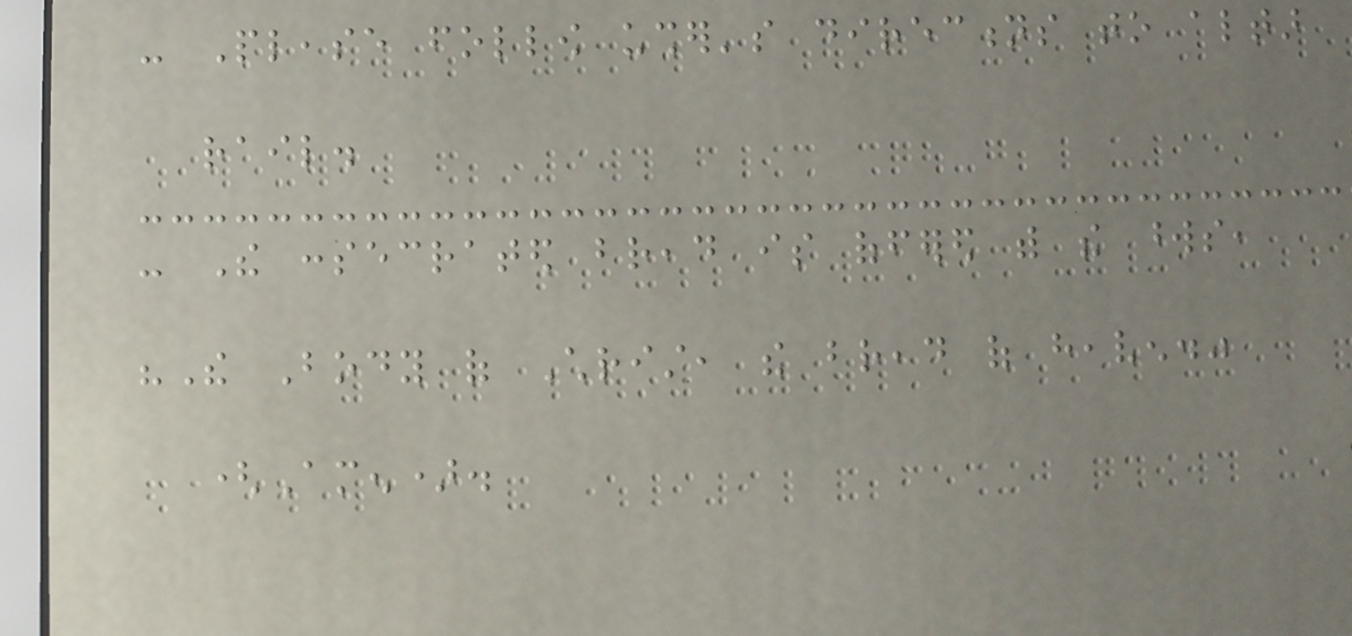- Please follow usher's directions to altar
rail.
- The consecrated bread is offered with the words,
"The Body of Christ, the bread of heaven."
(Amen).
